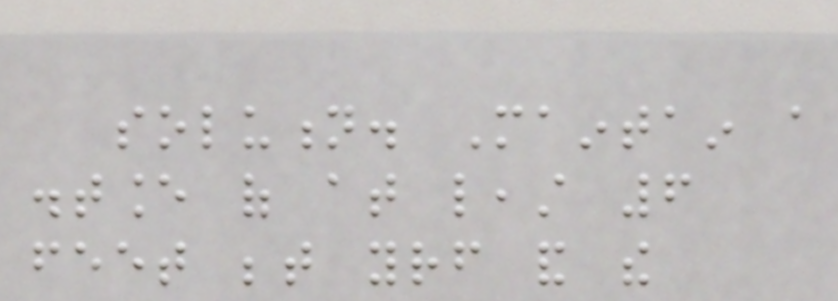solution. Maintain a
distance of at least 6
feet between yourself and the
